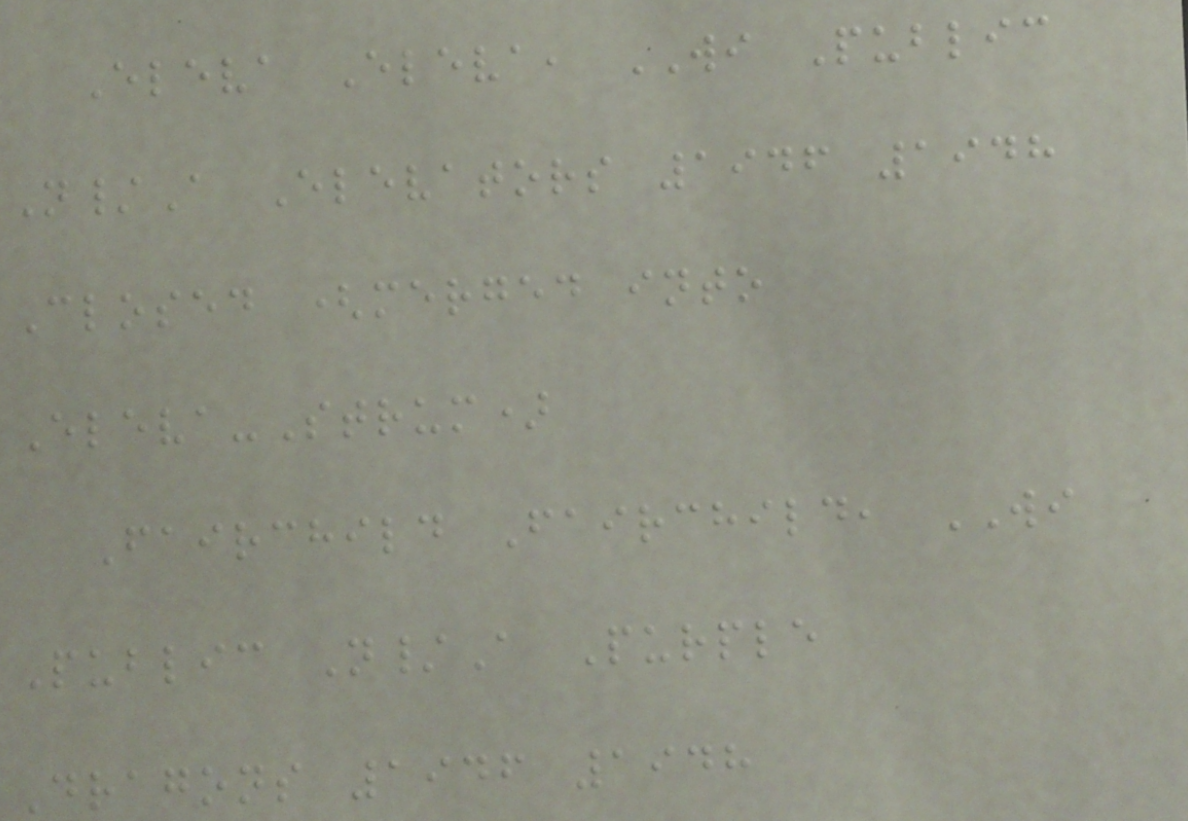Eleva Eleva, WI Public
N/A Elevators 1946 1948
Closed (merged into
Eleva-Strum)
Fairchild Fairchild, WI
Public N/A Purple
Dragons 1946 1948
